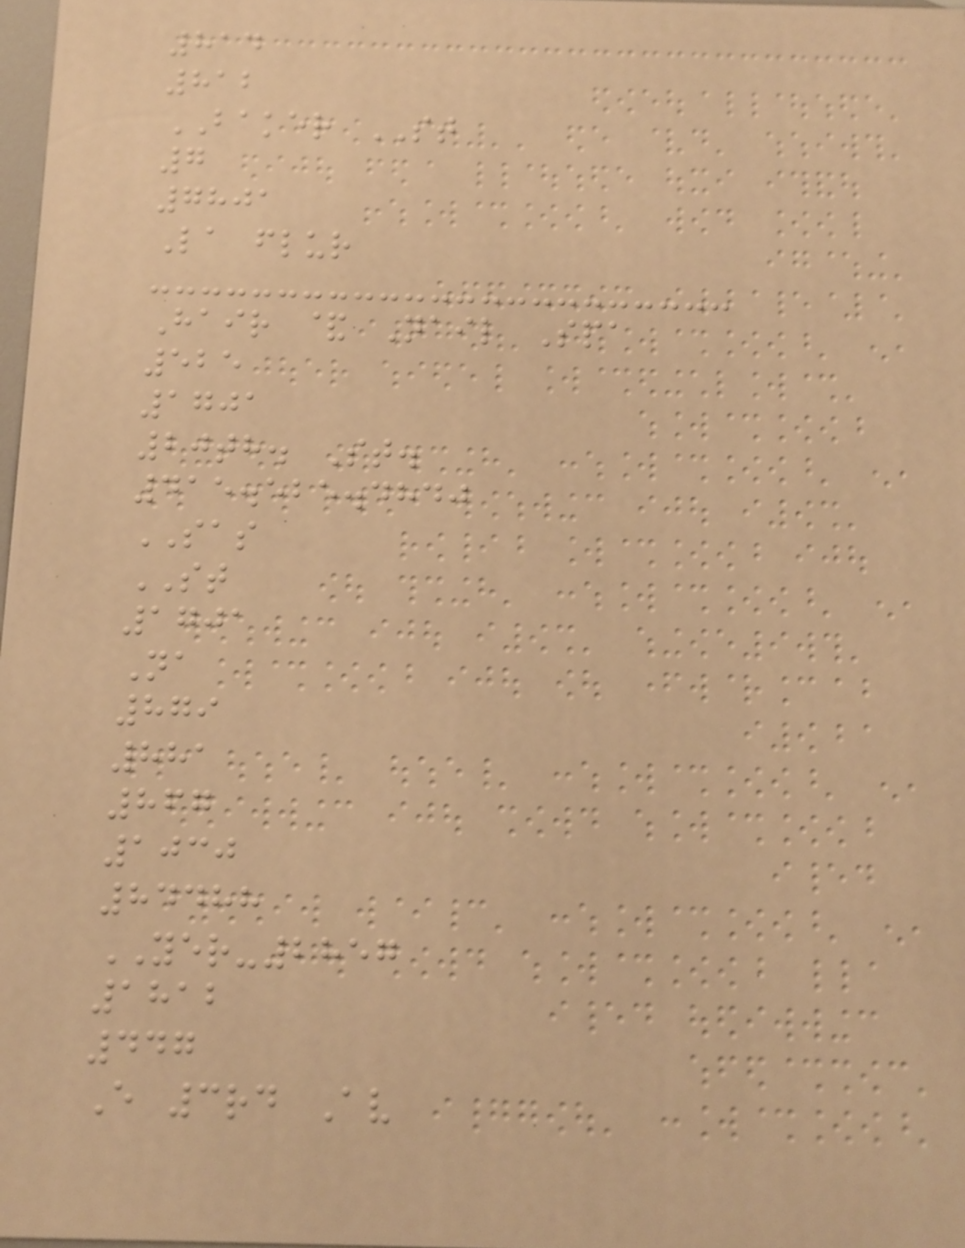814
812
BAKER ST
7
7801
La flur
Hair & Nail Spa
525
1701
20th. St.
415.525.4840
SAS
ST
1701
Na
879
881
867
1030
84488
YER-2857
1812
447
E 3rd Av
